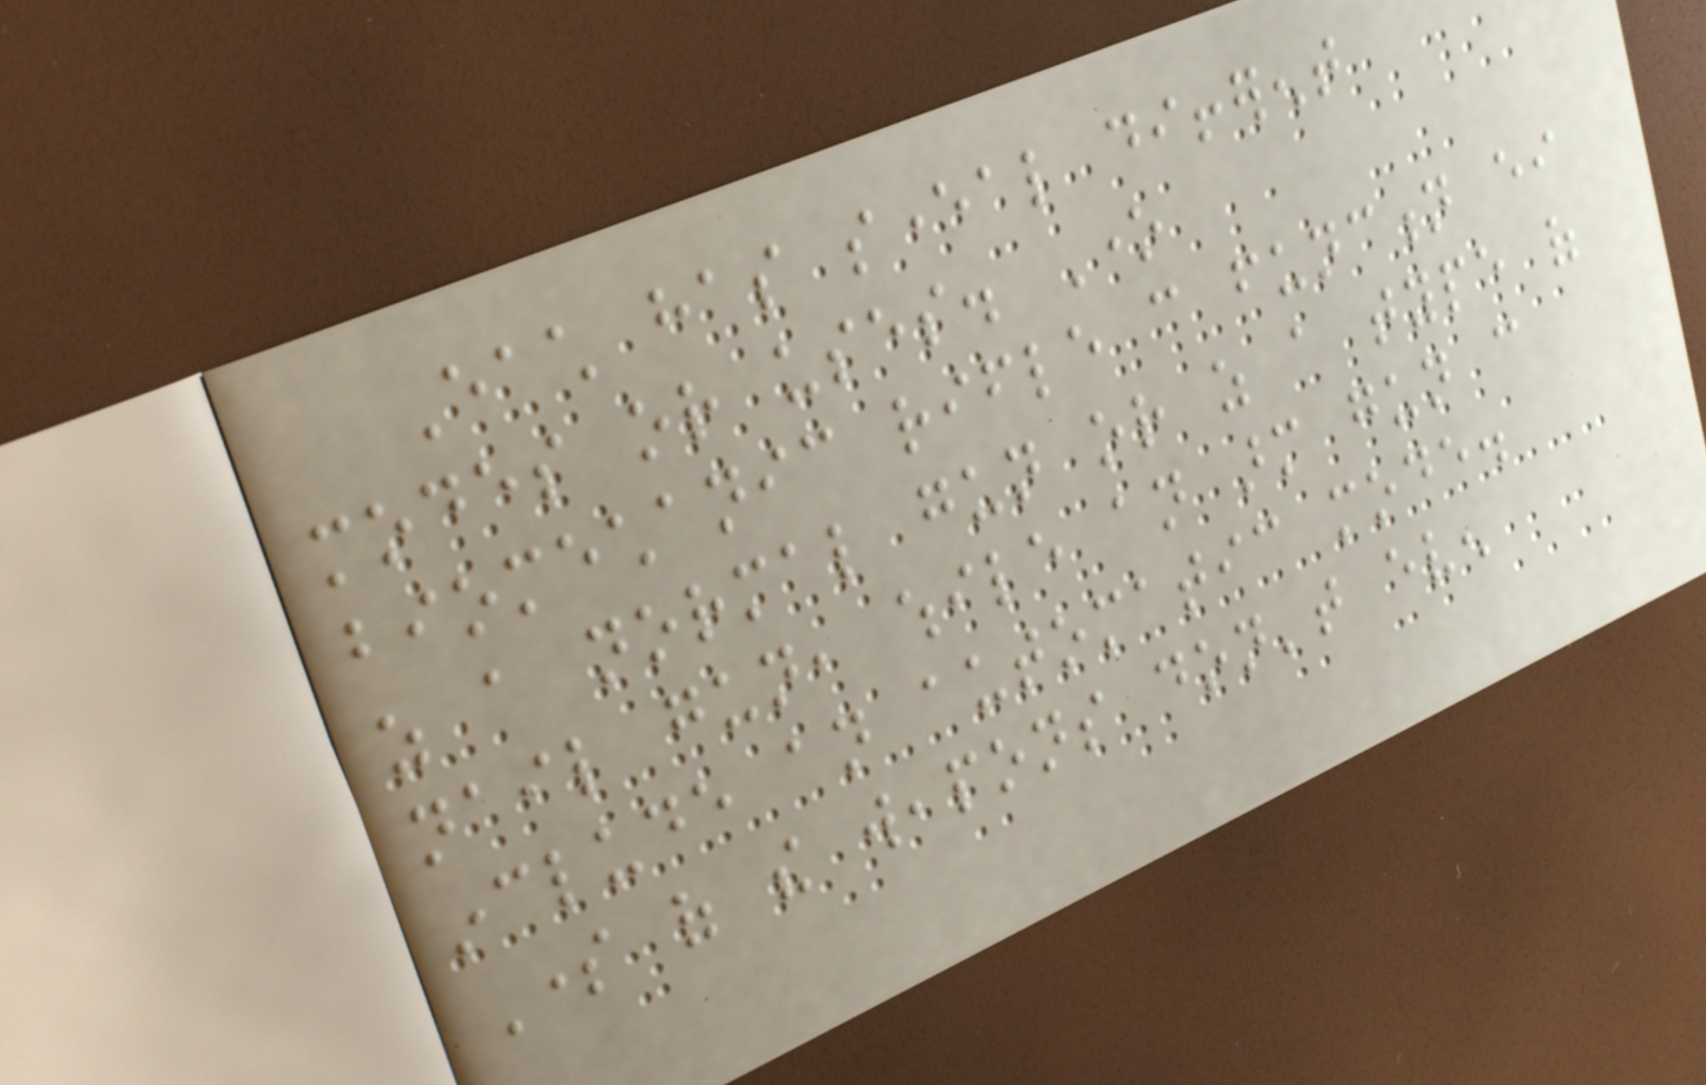Each has several different
modes or uses. One
biomechanic rifle can function either
as a normal gun or as a type of
nail gun, while an arm gun can
include an automatic mode.
Some of the weapons don't even
